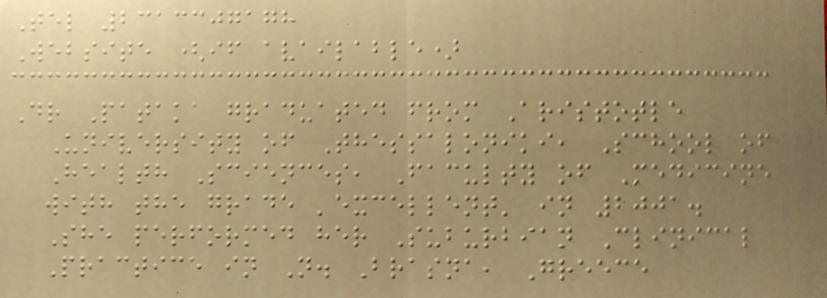Tel 2313307178
Website (if available)
Dr Pataka graduated from Aristotle
University of Thessaloniki, School of
Health Sciences, Faculty of Medicine
with the grade 'excellent' in 2001.
She performed her Suburbian Clinical
Practice in N. Brasna, Greece
